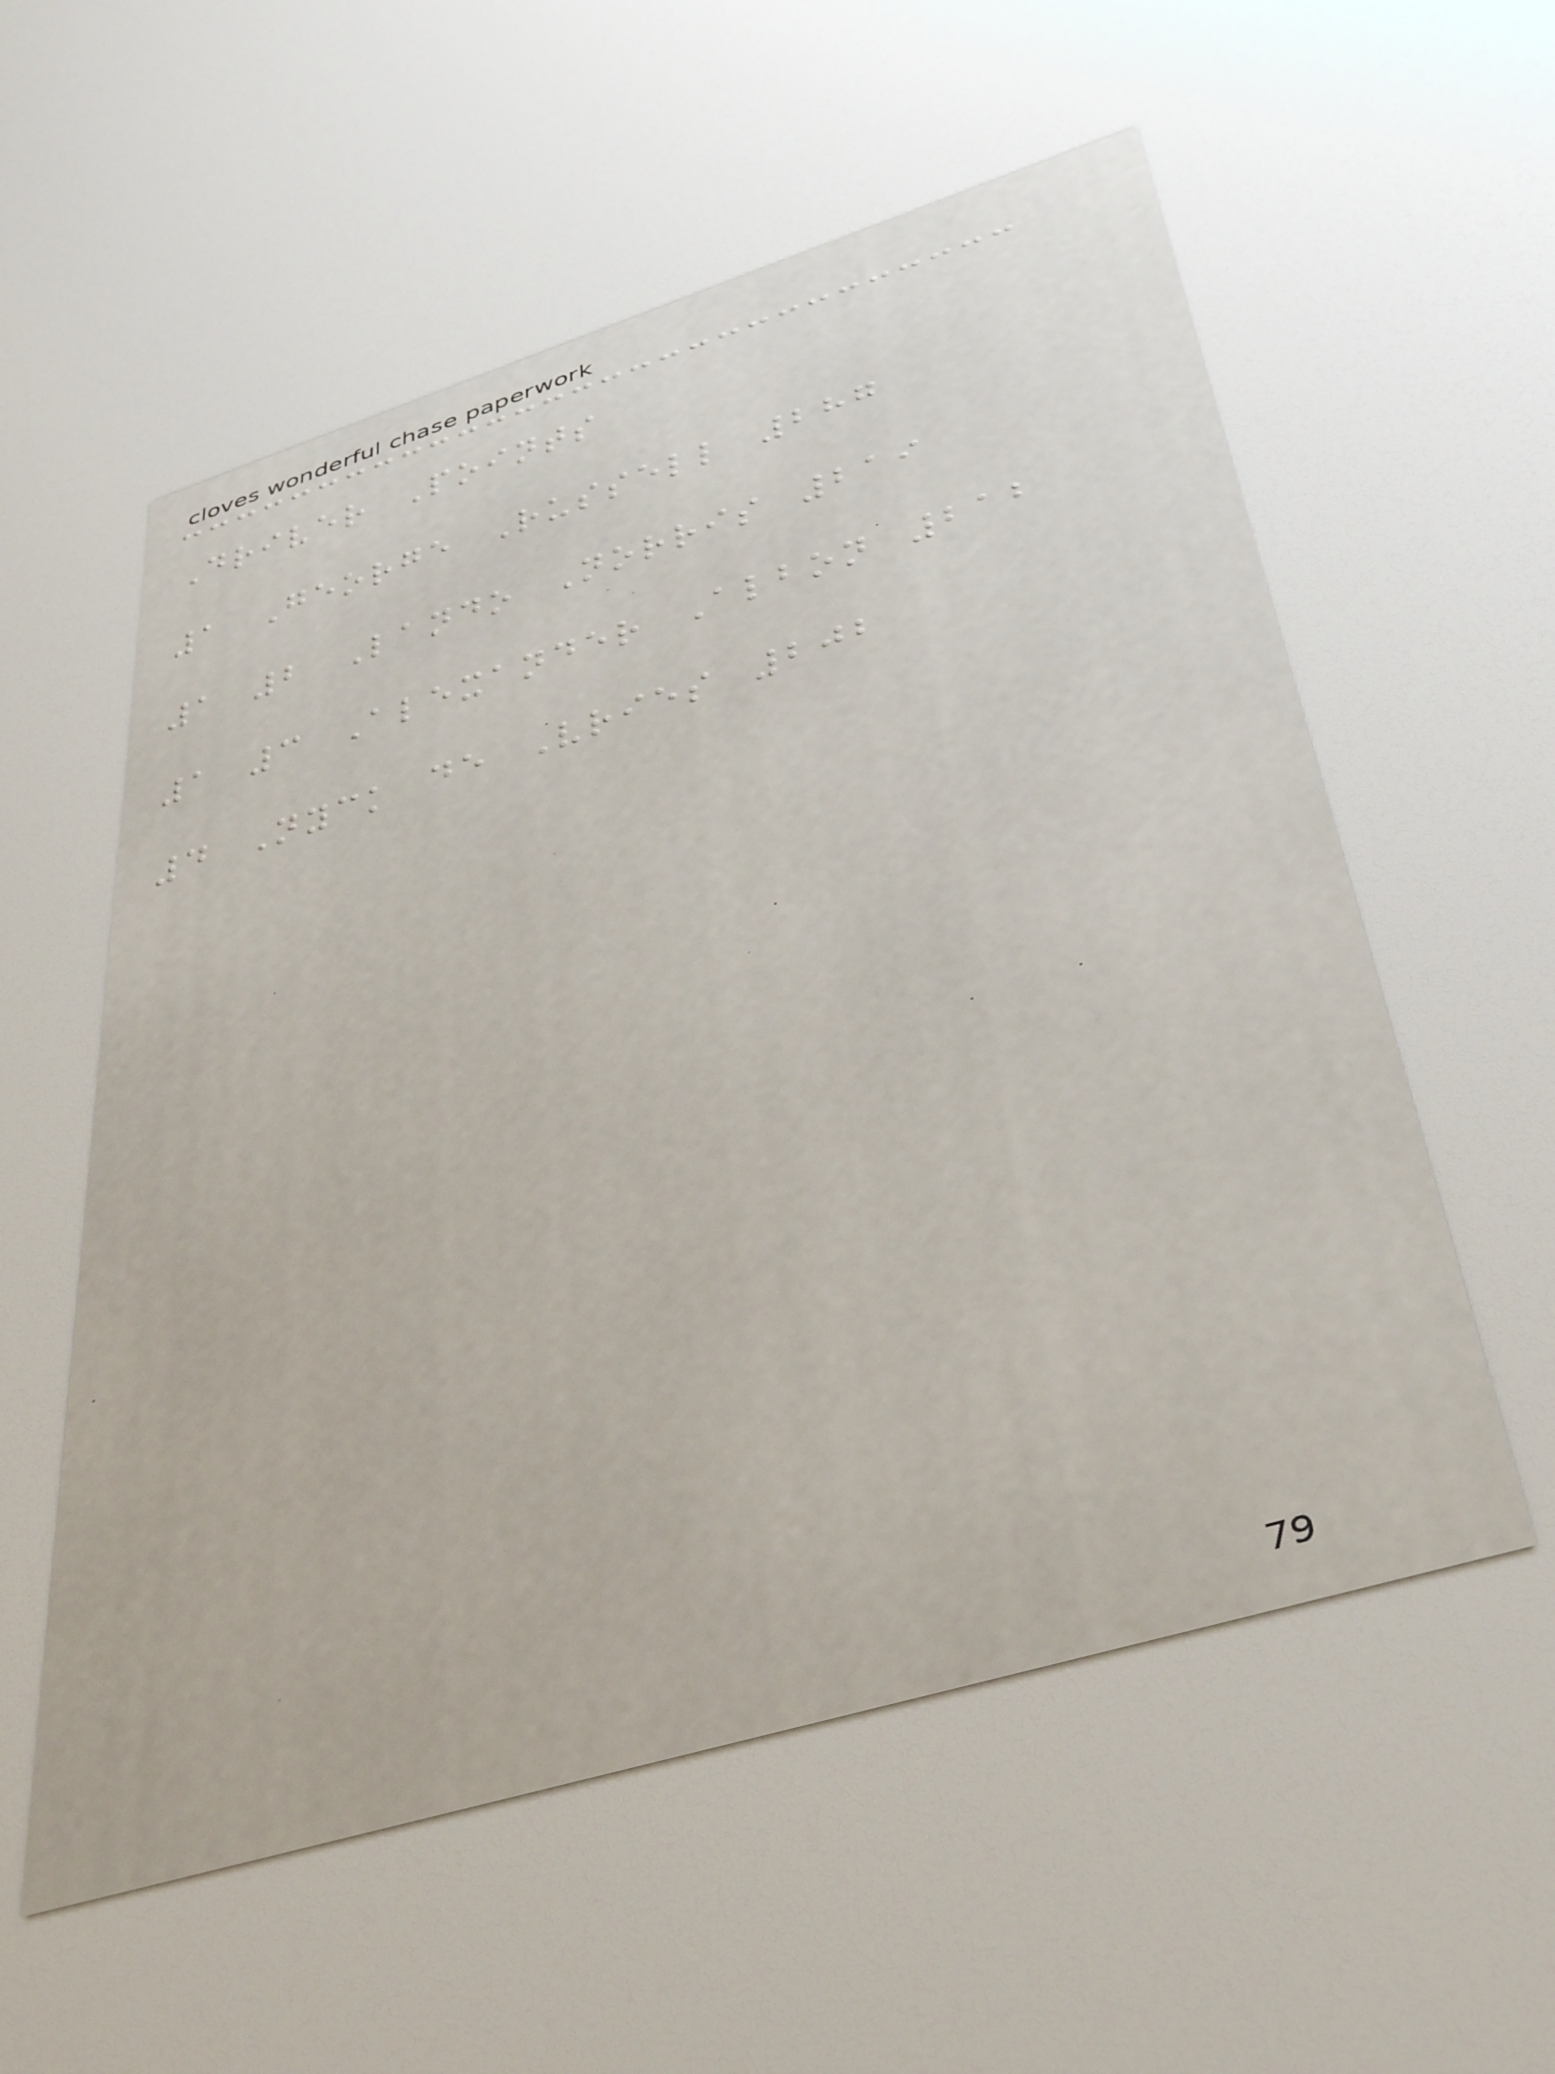Driver Points
1 George Russell 287
1 2 Lando Norris 219
1 3 Alexander Albon 212
4 Nyck de Vries 202
